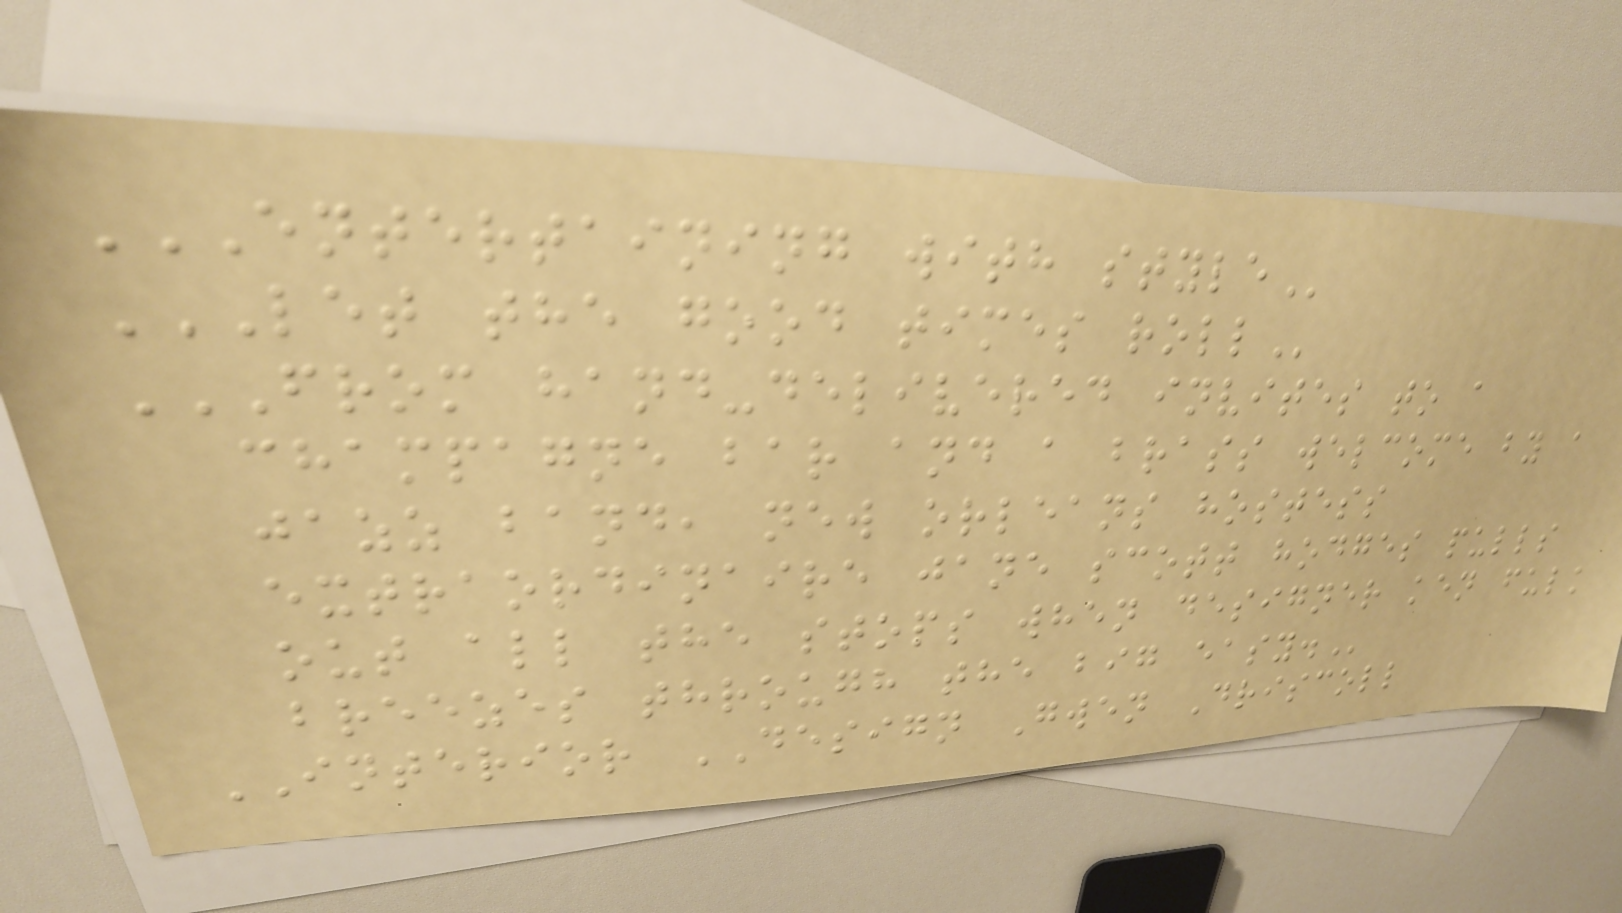ENTERTAINING WITH STYLE
LET THE GOOD TIMES ROLL
FROM HAND-DELIVERED INVITES TO A
CHAMPAGNE BAR AND A BRASS WELCOME BY A
JAZZ BAND, NEW ORLEANS HOSTESS
EXTRAORDINAIRE JANE SCOTT HODGES PULLS
OUT ALL THE STOPS WHEN DESIGNER KEN FULK
BREEZES THROUGH THE BIG EASY.
INTERIOR DESIGN Gwen Driscoll
